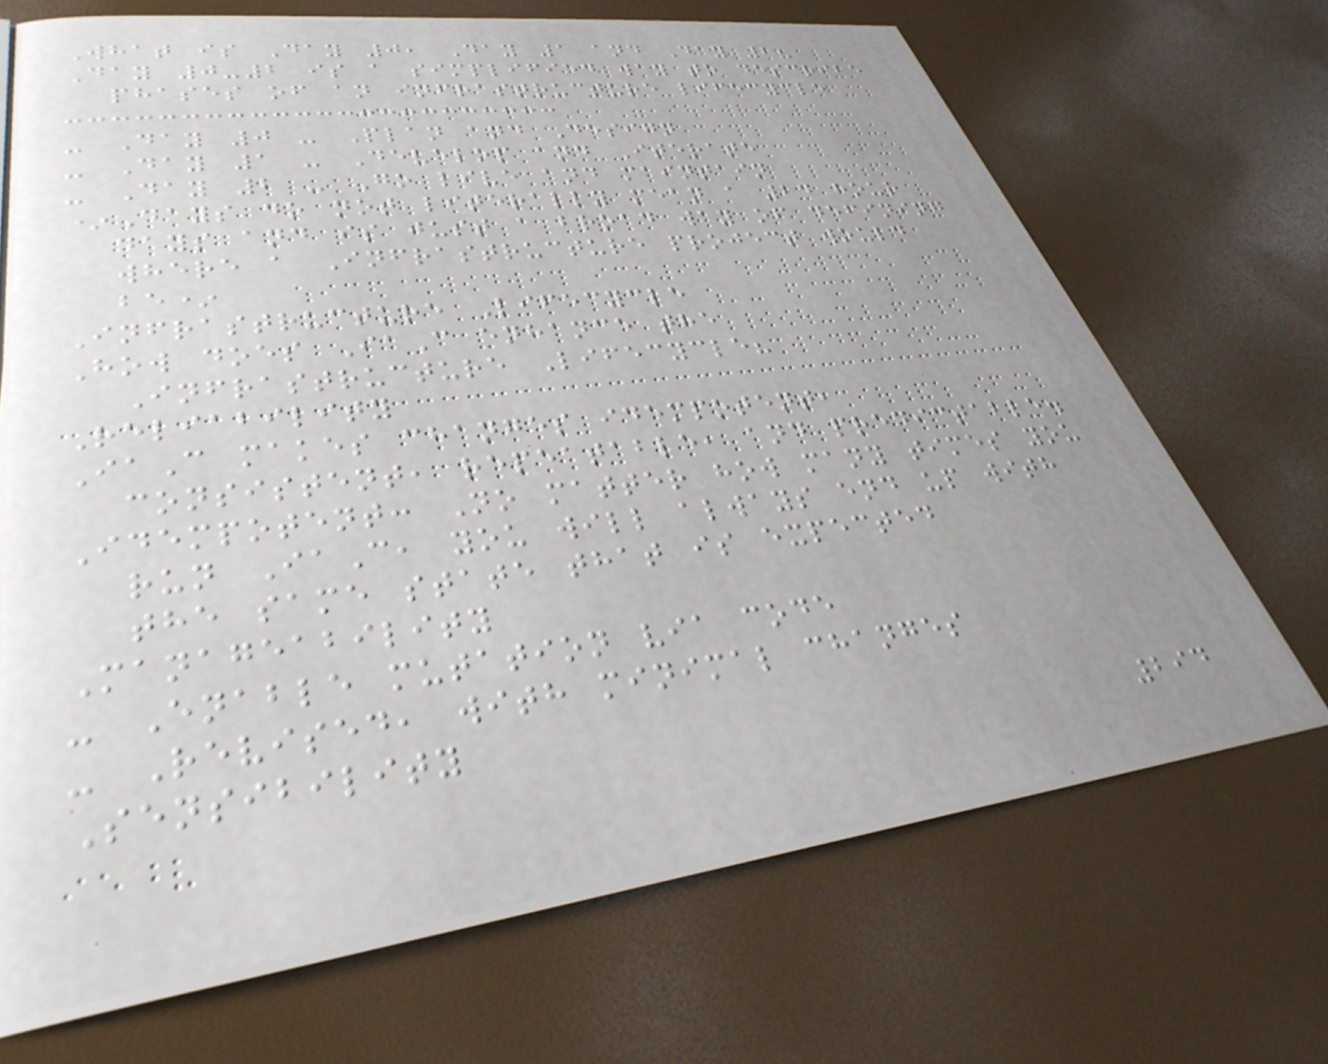What is Day 0, Day 1 and Day 2?
Day 0-2 is a simplified way to describe
phases of an infrastructure lifecycle
- Day 0 - Plan and Design
- Day 1 - Develop and Iterate
- Day 2 - Go live and maintain
*Days do not literally mean a 24 hour
days and is just a broad way of defining
where a Infrastructure project would
be*
Infrastructure Lifecycle
How does IaC enhance the
Infrastructure Lifecycle?
Reliability
IaC makes changes idempotent,
consistent, repeatable, and predictable.
Idempotent: No matter how many times you
run IaC, you will always end up with
the same state that is expected
Manageability
- Enable mutation via code
- Revised, with minimal changes
Sensibility
294
